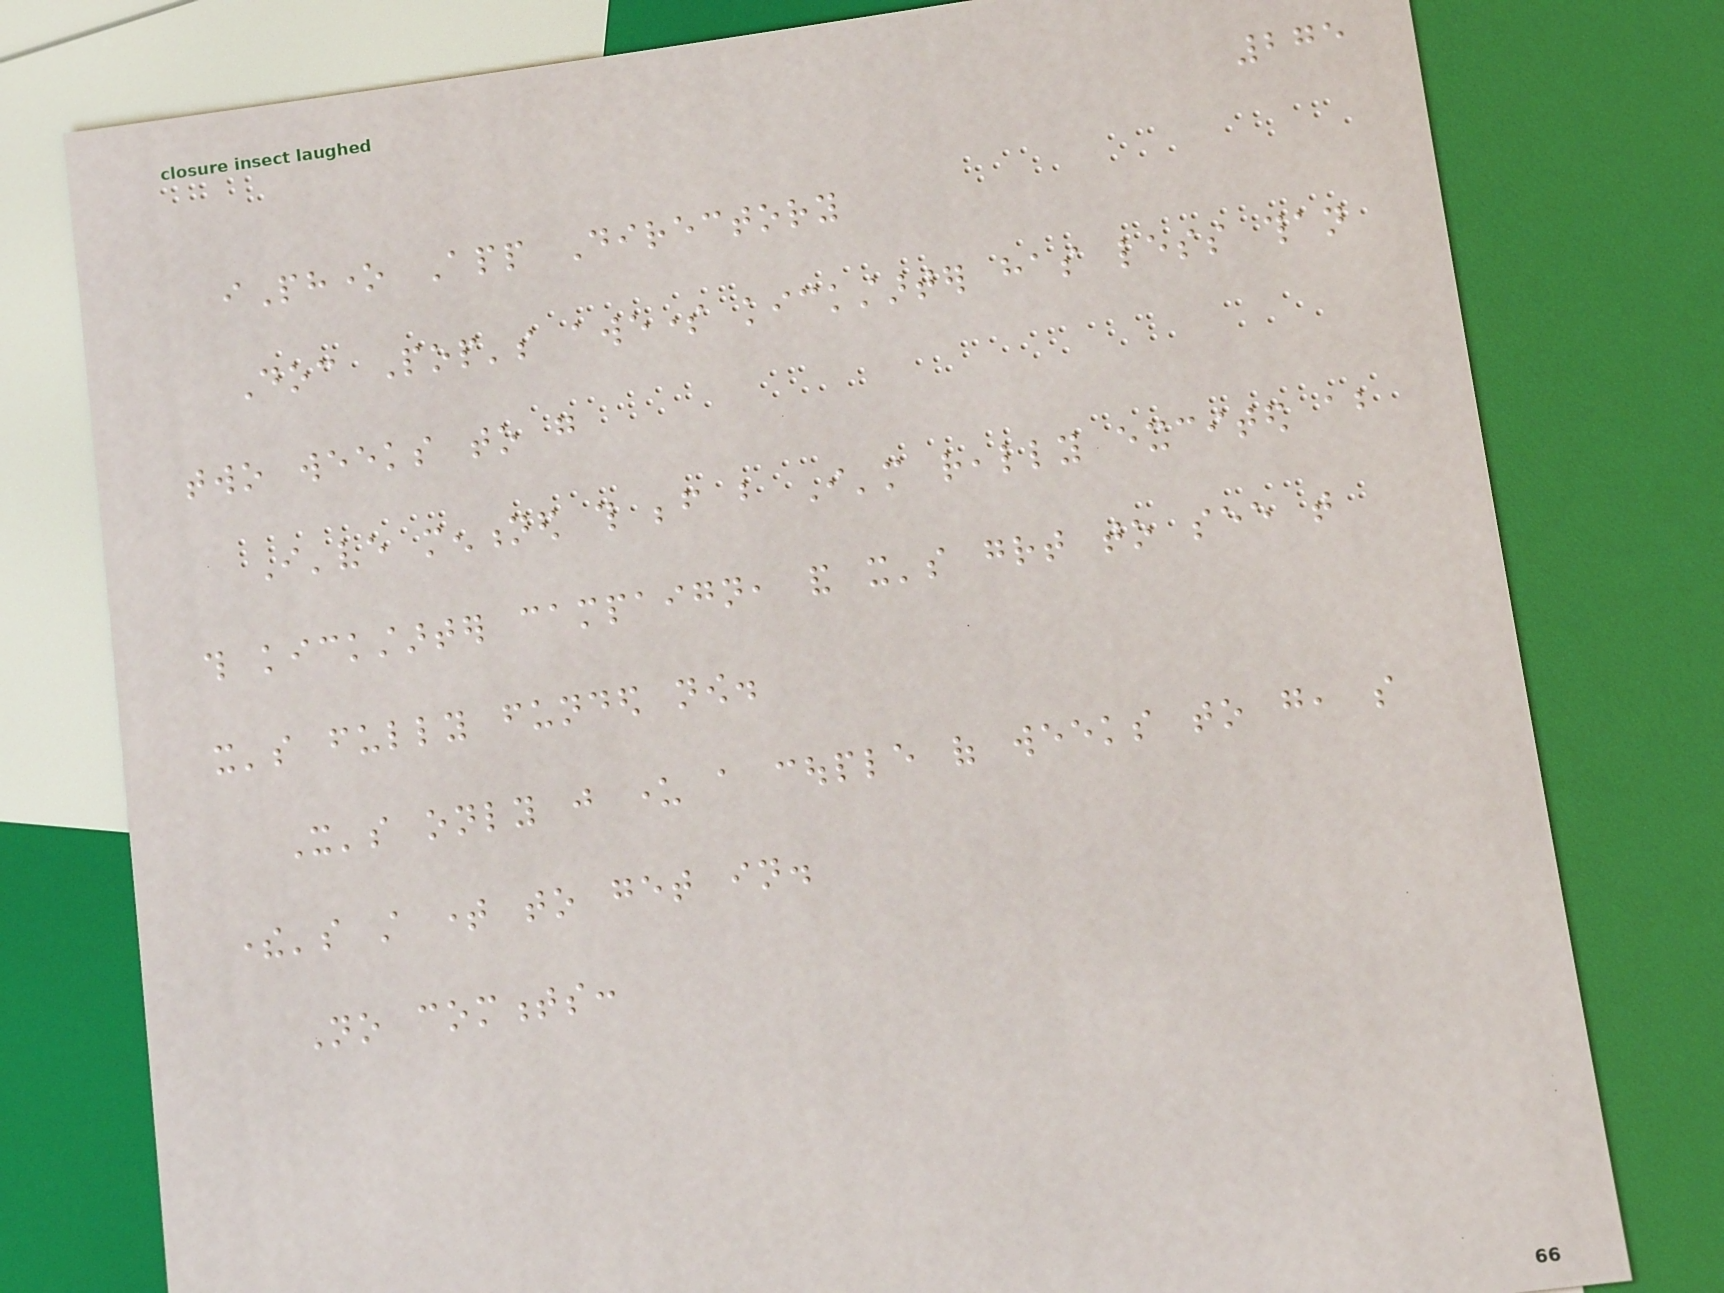275
iPhone App Directory
Doc Pop's awesome kickstarter has less than
two weeks to go
I've mentioned this before but I'm really excited about
this kickstarter campaign, and it's great to see that
it's fully funded now.
It's only just under a couple of weeks to go, so
there's still time to get in.
No comments:
